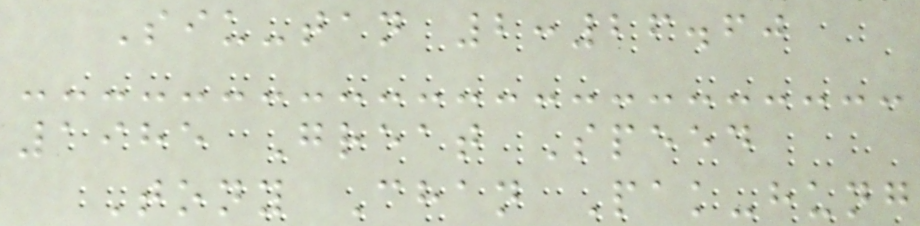Siu-tan 2:26.60
1985 Great Speed
Tony Chan Pak-hung
